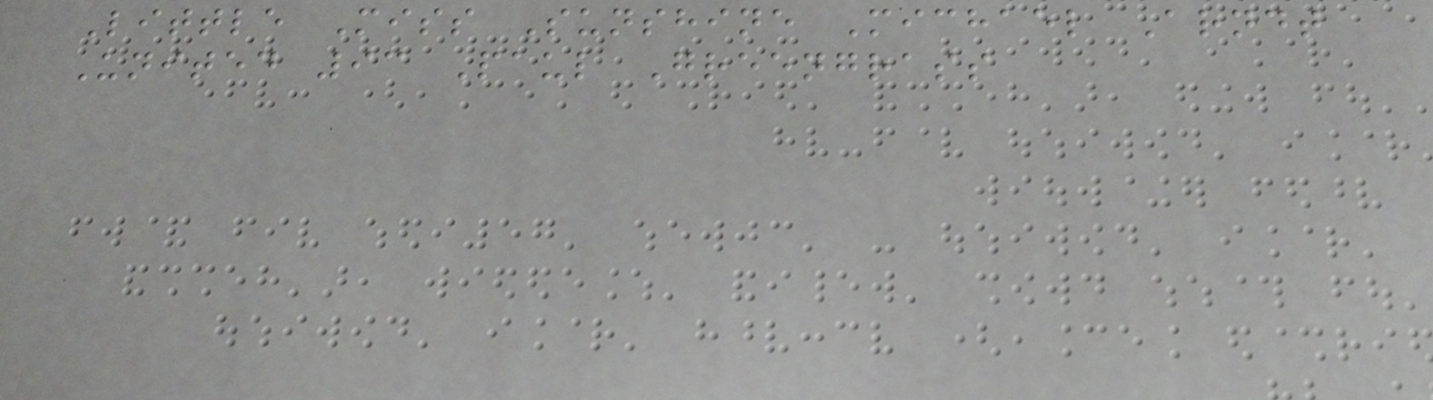Little Miss Sunshine Michael Arndt
United 93 Paul Greengrass
